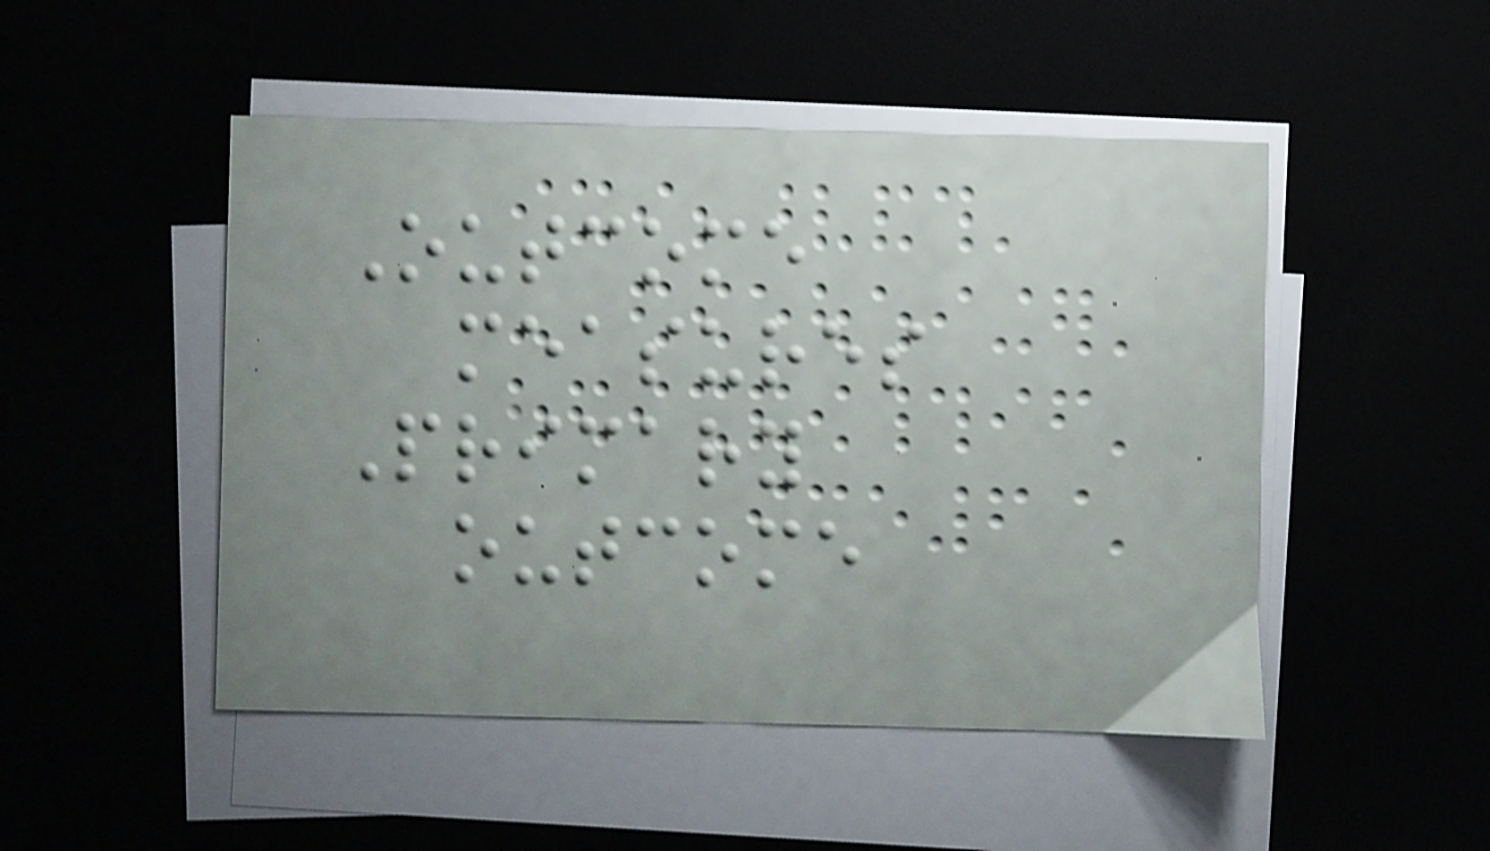Outcome
measures
Primary
outcome
